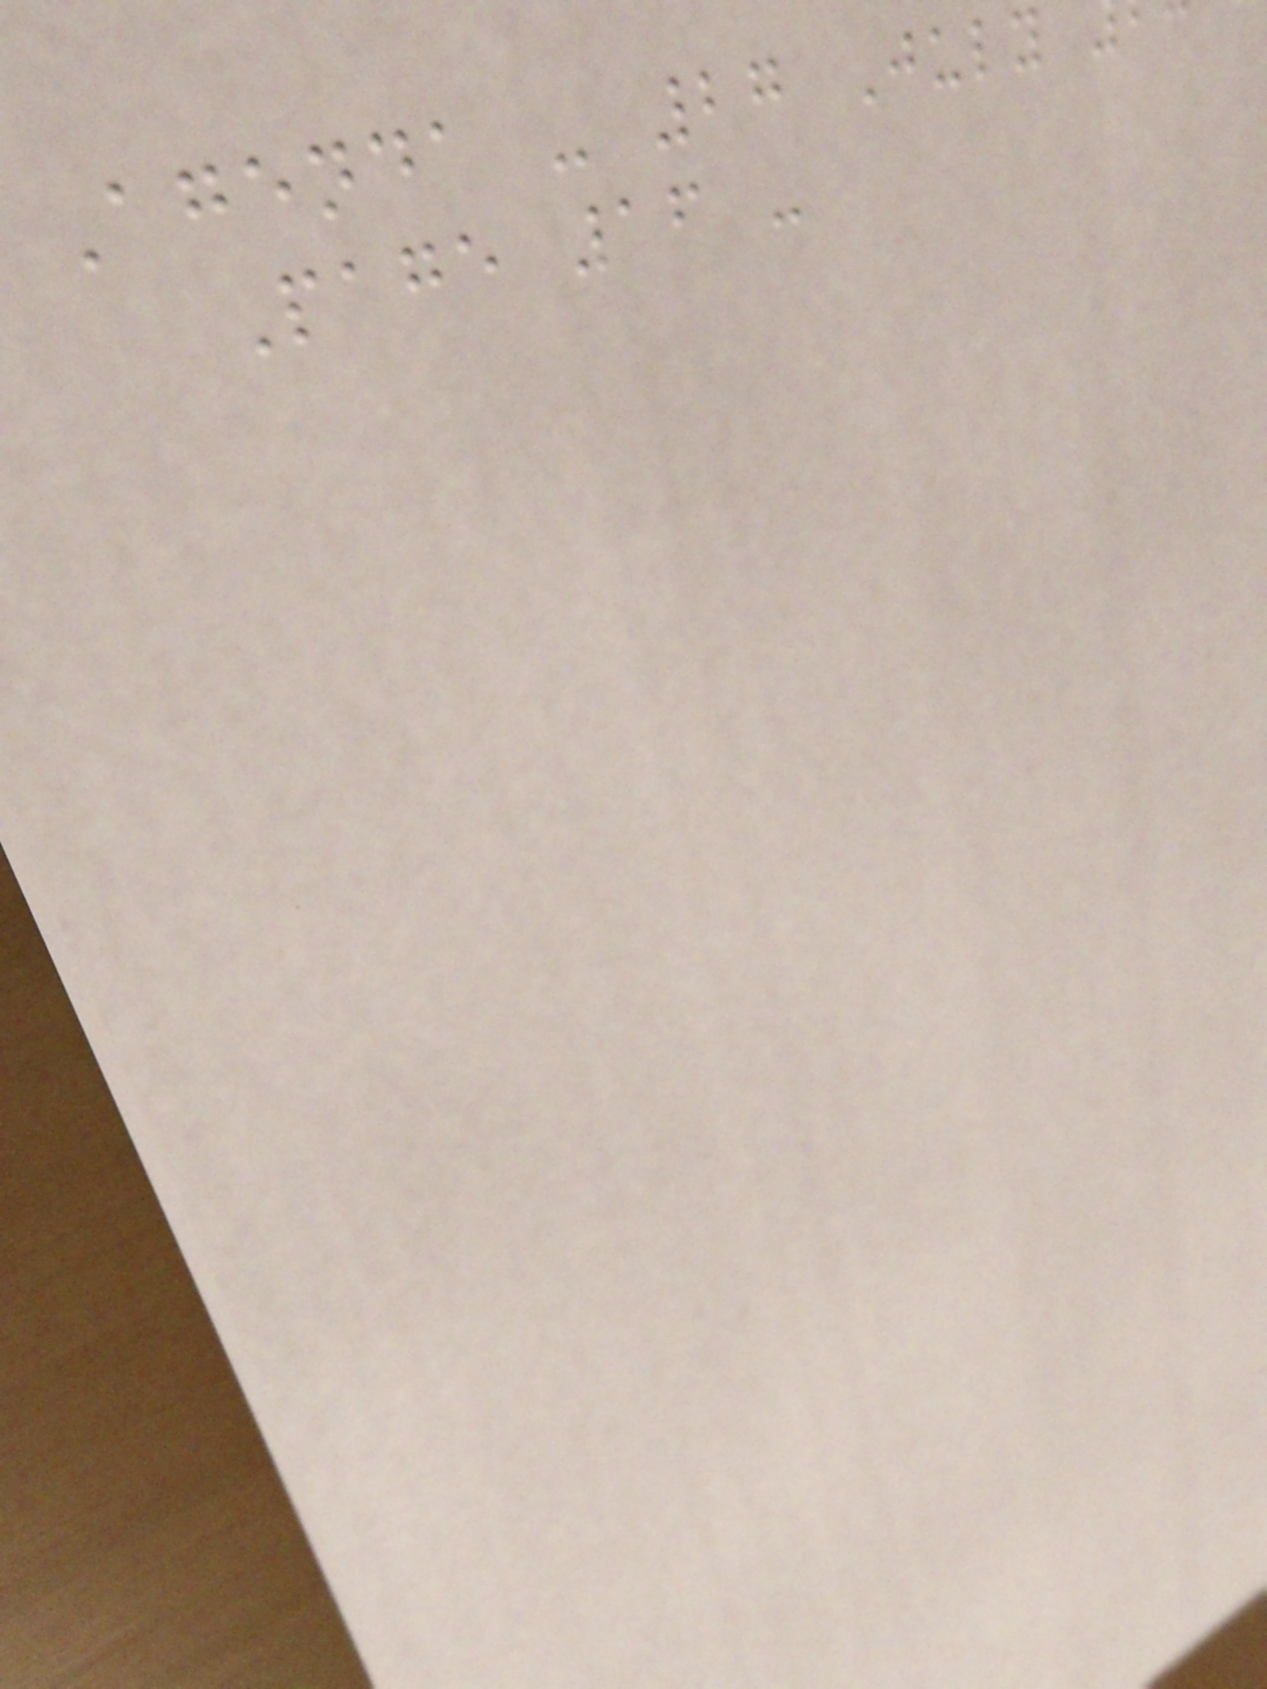Agenda - 27 July
Page 16 -
